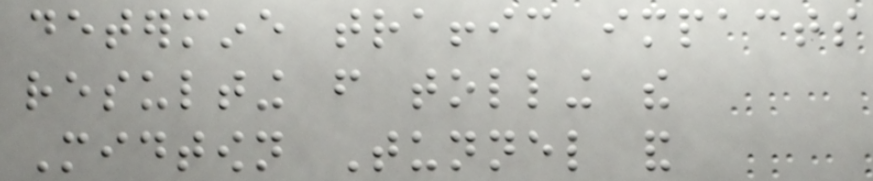determine traffic impacts
resulting from tolling the
Midtown Tunnel and
